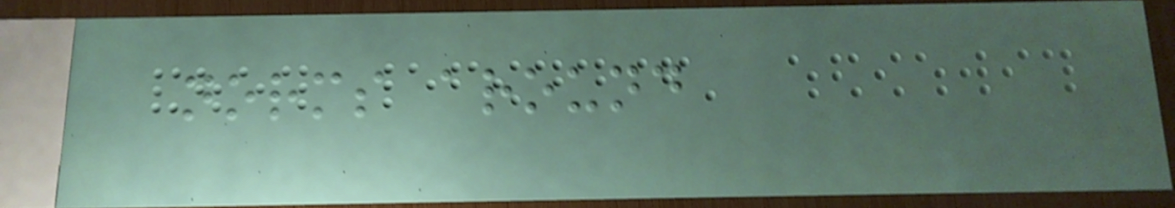norms around
